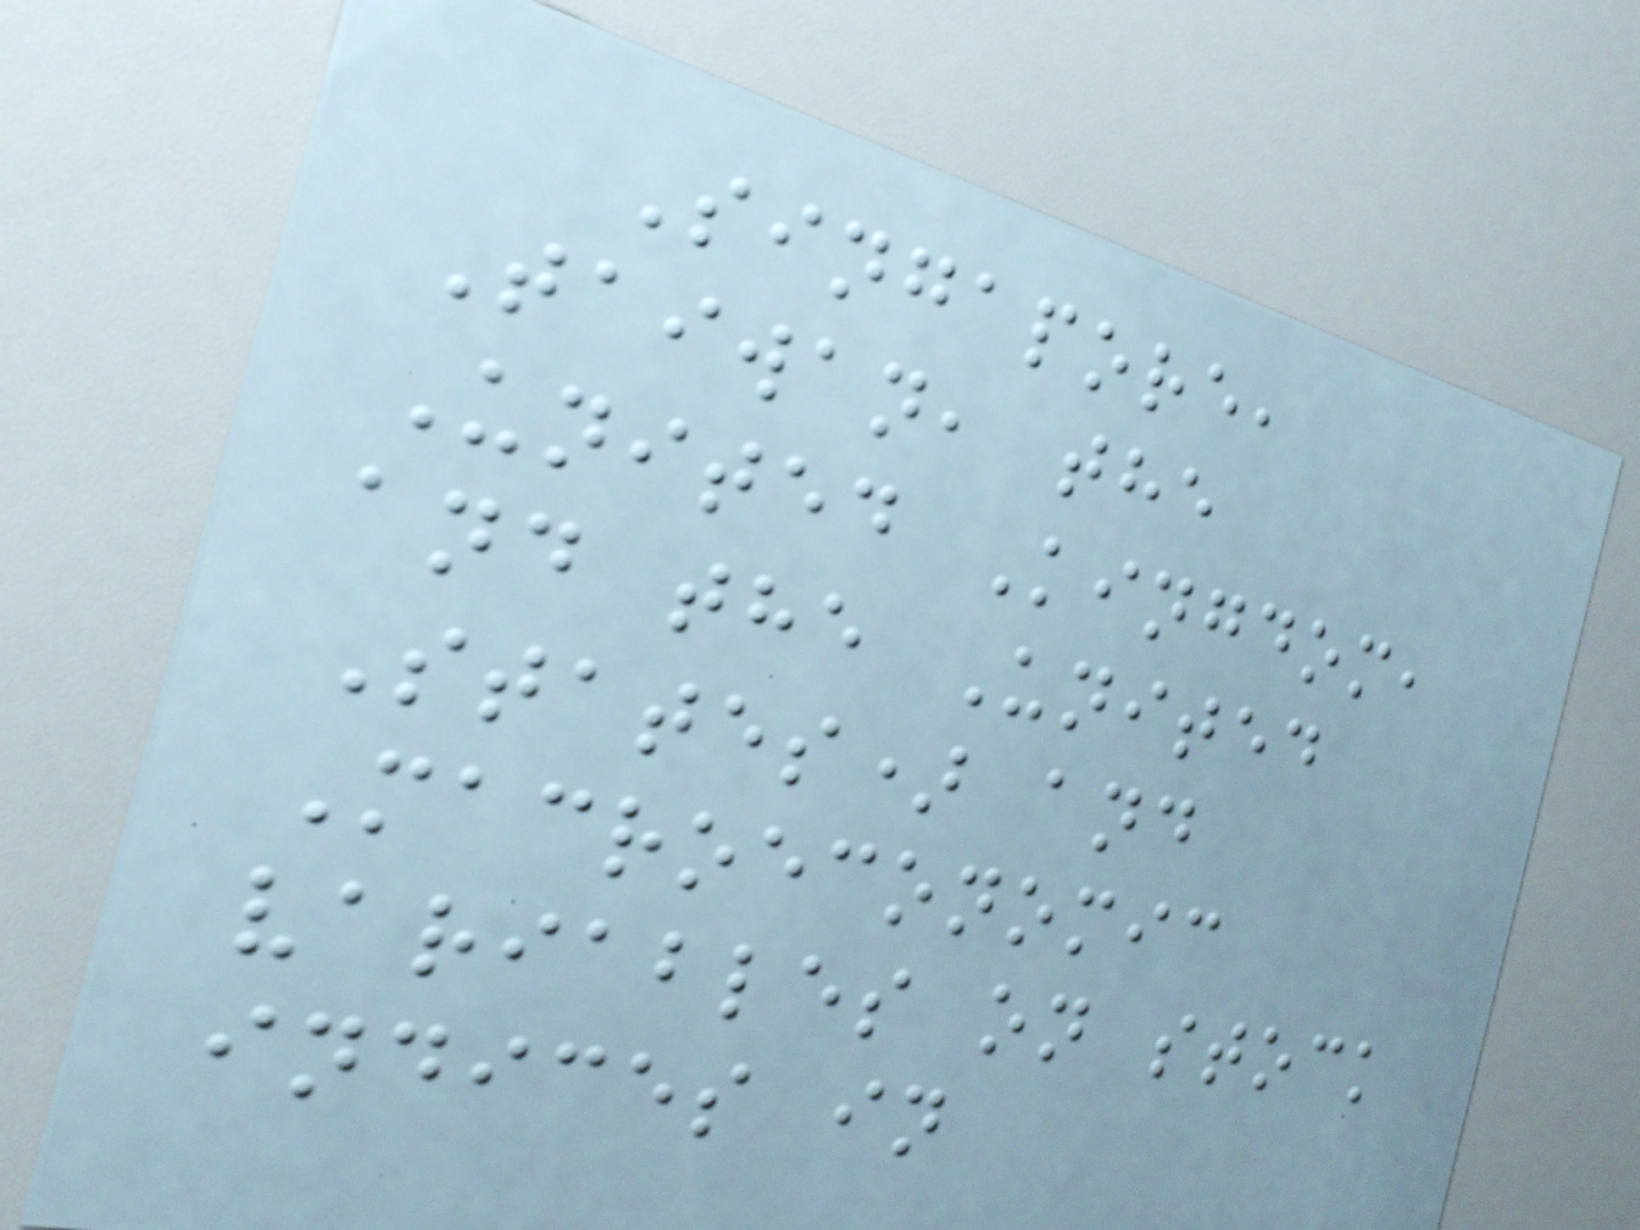Singapore,
Taiwan, the
United Kingdom,
and the United
States) and
Macroeconomic
variables on stock
indices in
